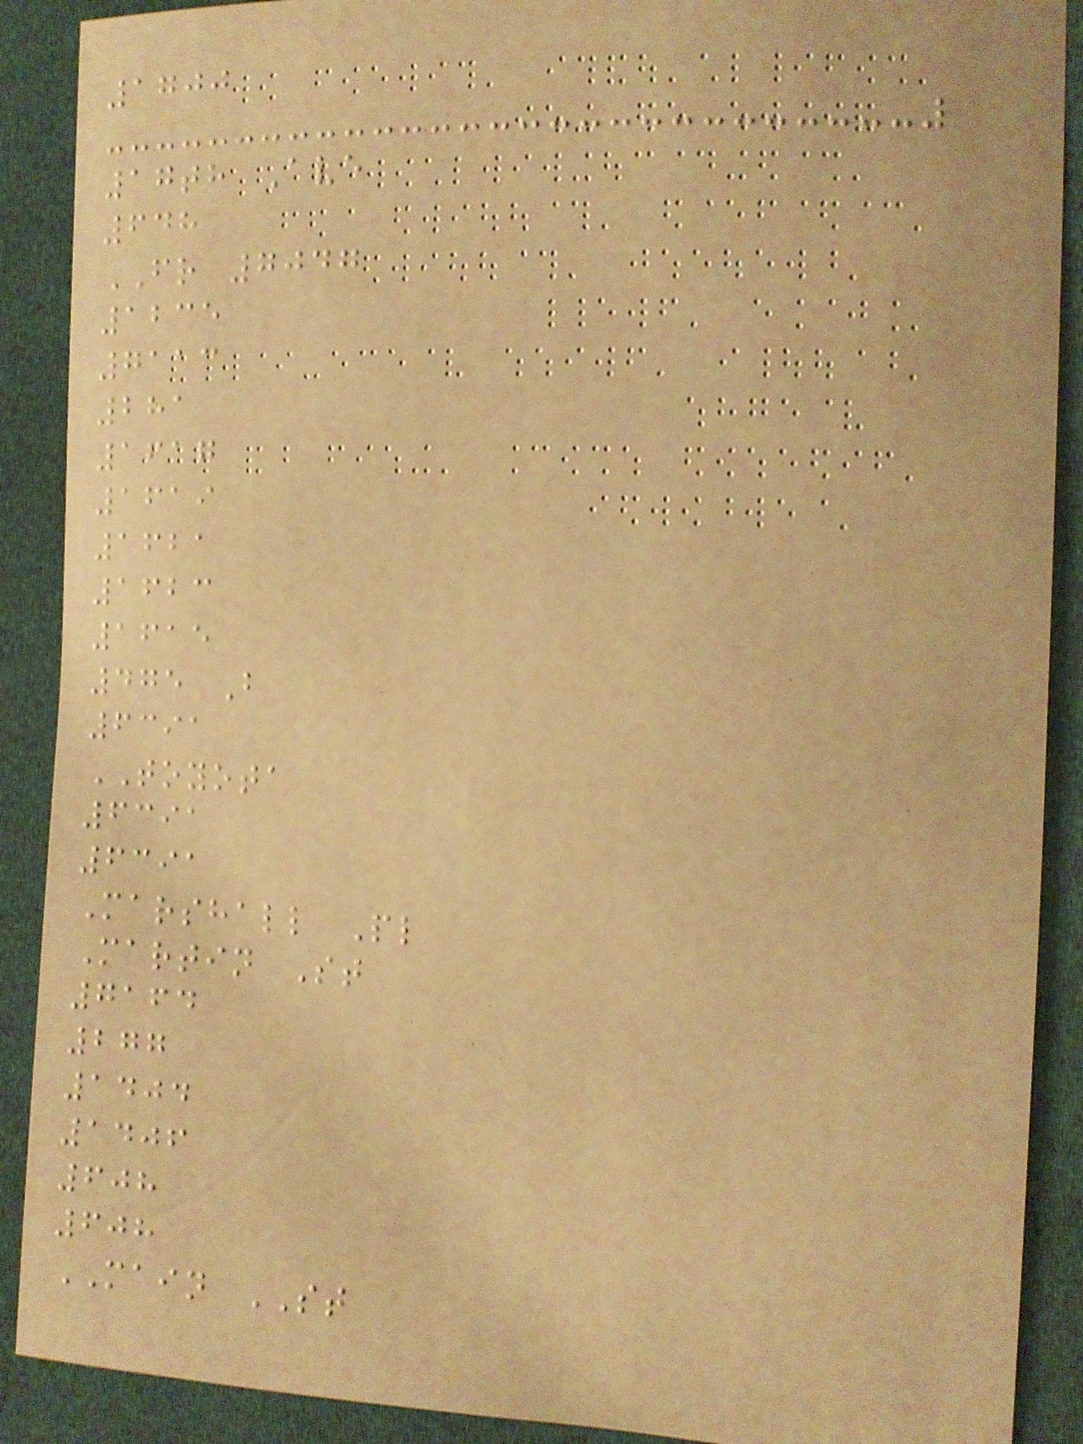1700
17th Ave
648
FR 7047
1235
7113
281
1617
1619
1621
1623
1615
475 B
6391
TOYOTA
6391
6391
Marshall Pl
Martin St
7164
277
1404
1406
608
608
MAIN ST
